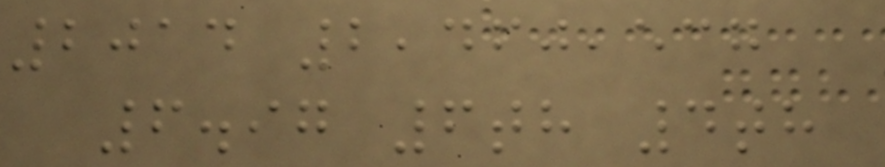2014 2,460,537
6.97 6th 4th
